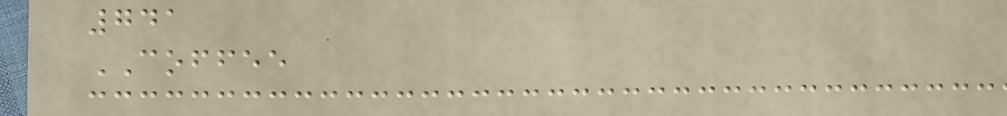741
COFFEE
